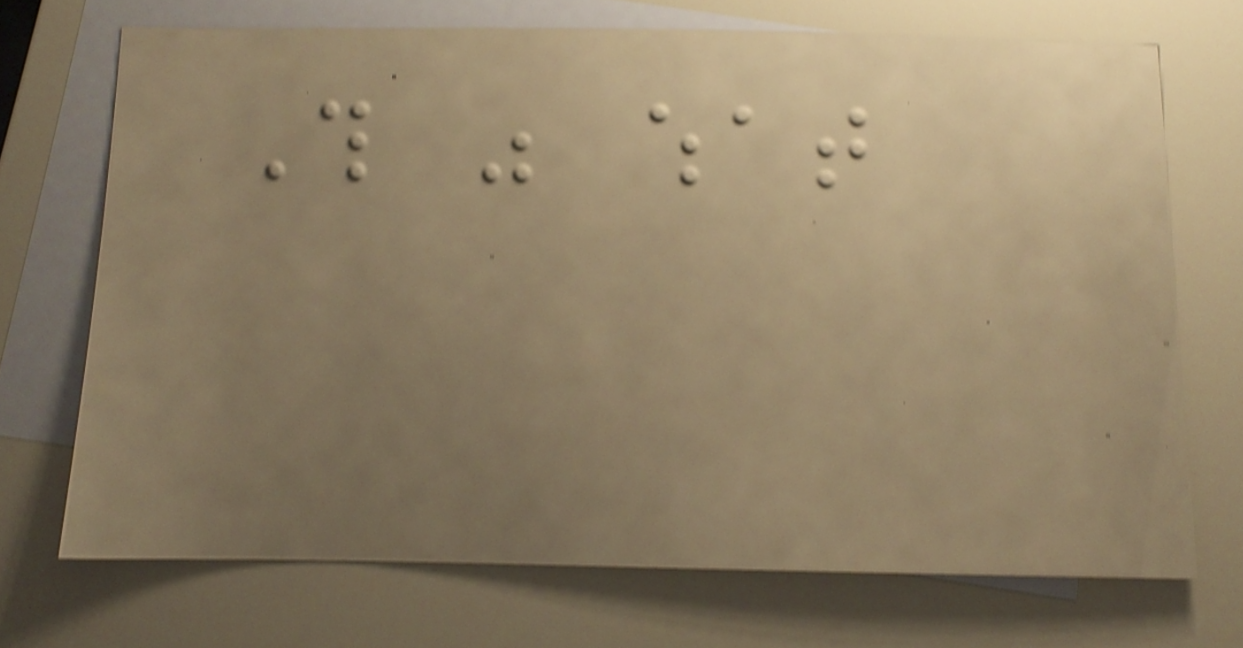This was what
